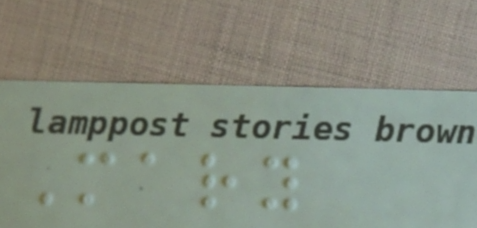Mary
